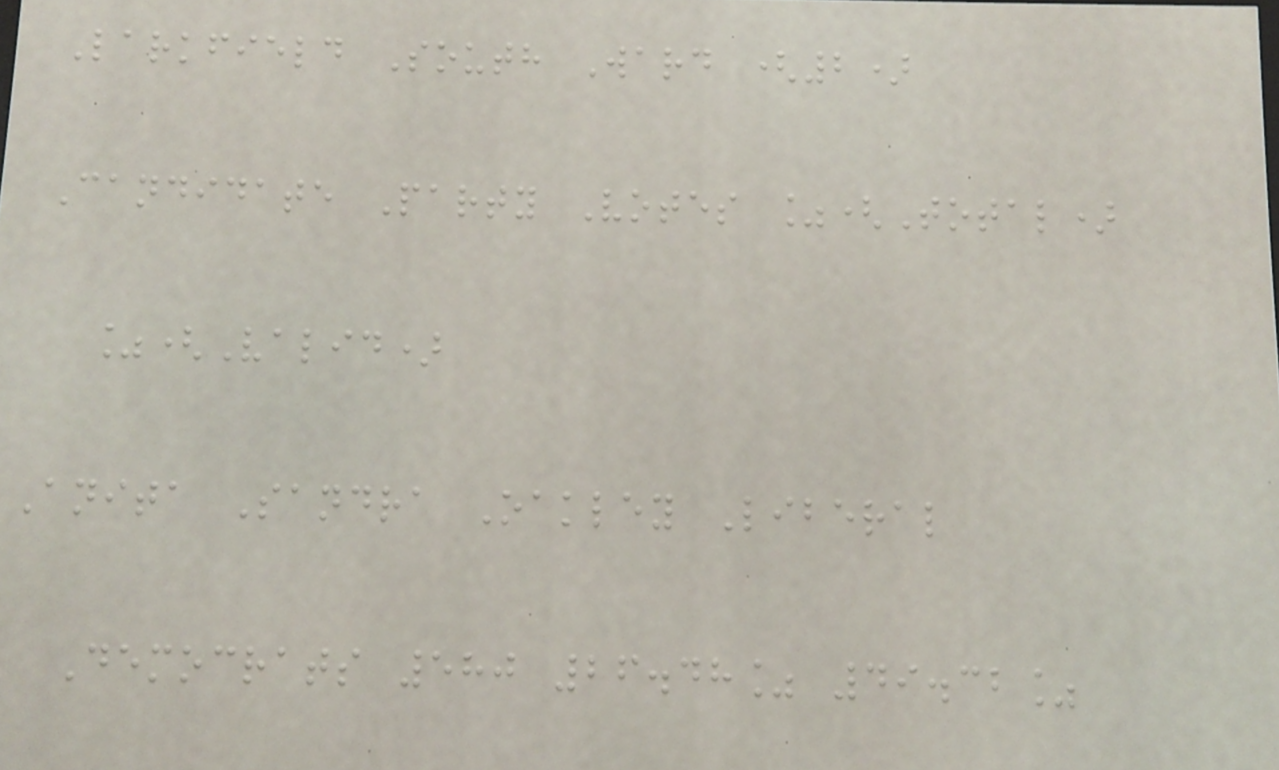Larkfield South Ward (2)
Candidate Party Votes %(Total)
%(Valid)
Anita Sandra Oakley Liberal
Democrats 580 26.48% 49.32%
